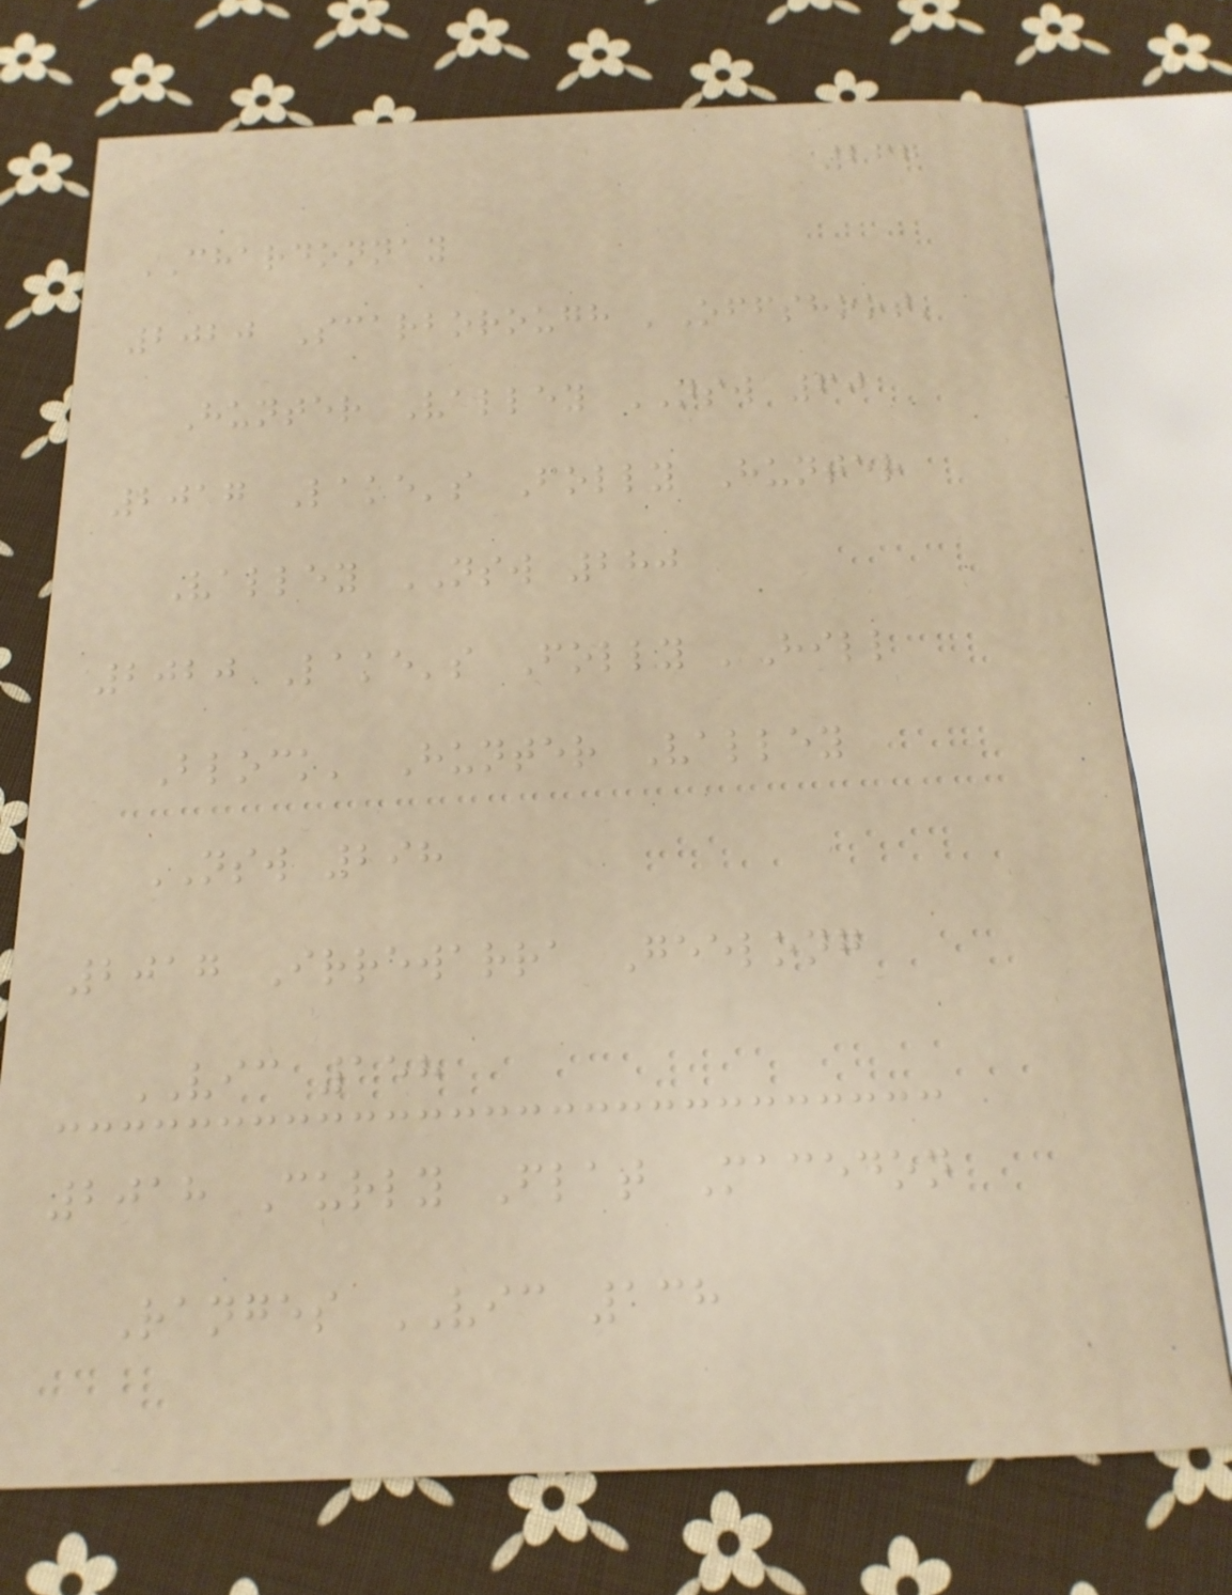267
CHARDONNAY
2020 Scarborough 'Offshoot'
Hunter Valley NSW 60
2017 Lake's Folly Hunter
Valley NSW 280
2020 Lake's Folly 'Hill
Block' Hunter Valley
NSW 298
2017 Irrewarra Geelong
VIC 158
2018 Curly Flat Macedon
Ranges VIC 138
